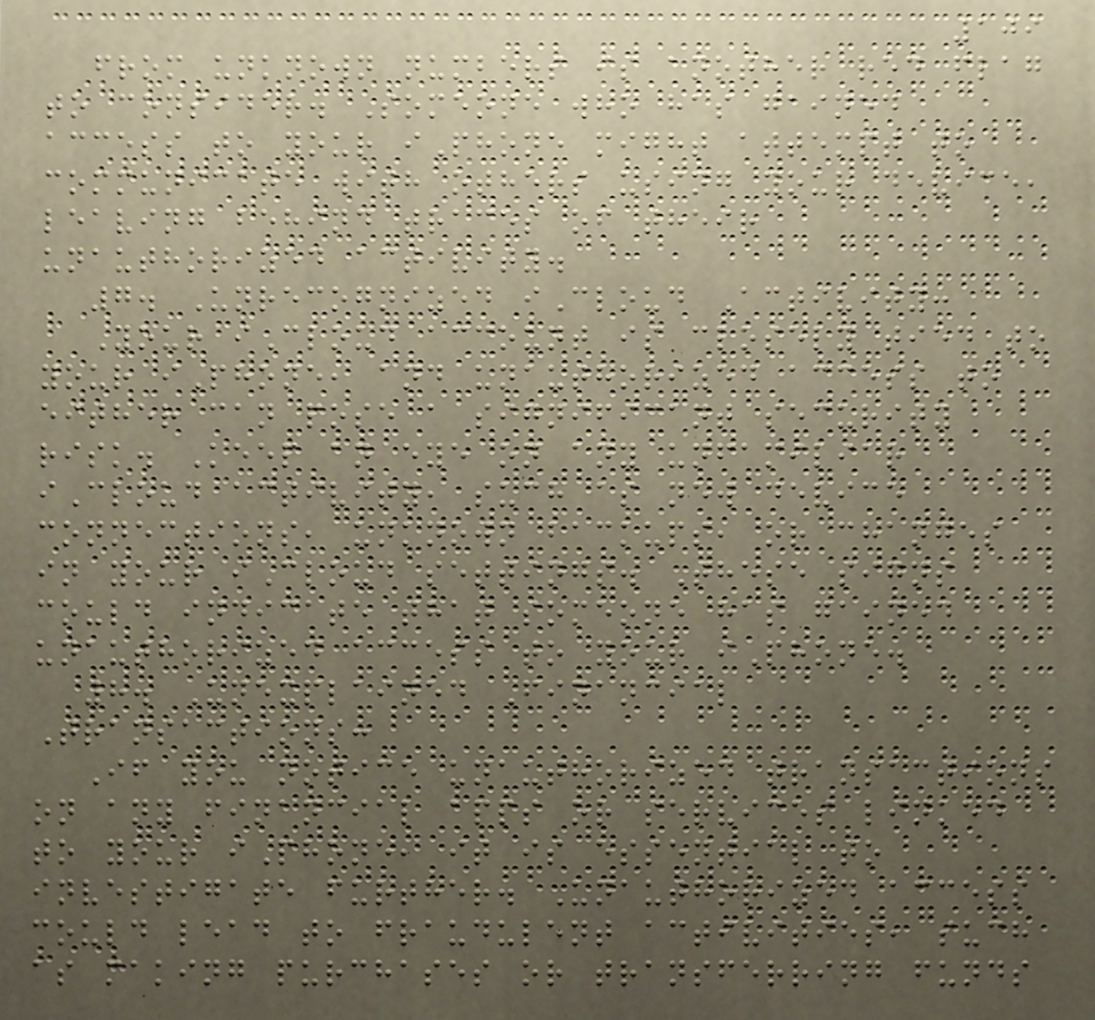109
from unknown numbers is another red flag
to consider. Someone who has gained
access to your iPhone might attempt to
communicate with others using your device,
leaving behind traces of their
unauthorized activity.
7. Unrecognized iCloud Activity:
Your iCloud account is closely tied to
your iPhone, and unauthorized access to
either can pose a significant security
risk. Keep an eye on any unfamiliar
iCloud activity, such as new device
connections, unknown backups, or changes
in your iCloud settings. These signs
could indicate that someone has gained
unauthorized access to your iPhone.
8. Unexplained Financial
Transactions:
If you notice unauthorized transactions
on any financial apps or services linked
to your iPhone, it is essential to
investigate further. Unauthorized access
could lead to fraudulent activities, such
as making purchases or transferring funds
